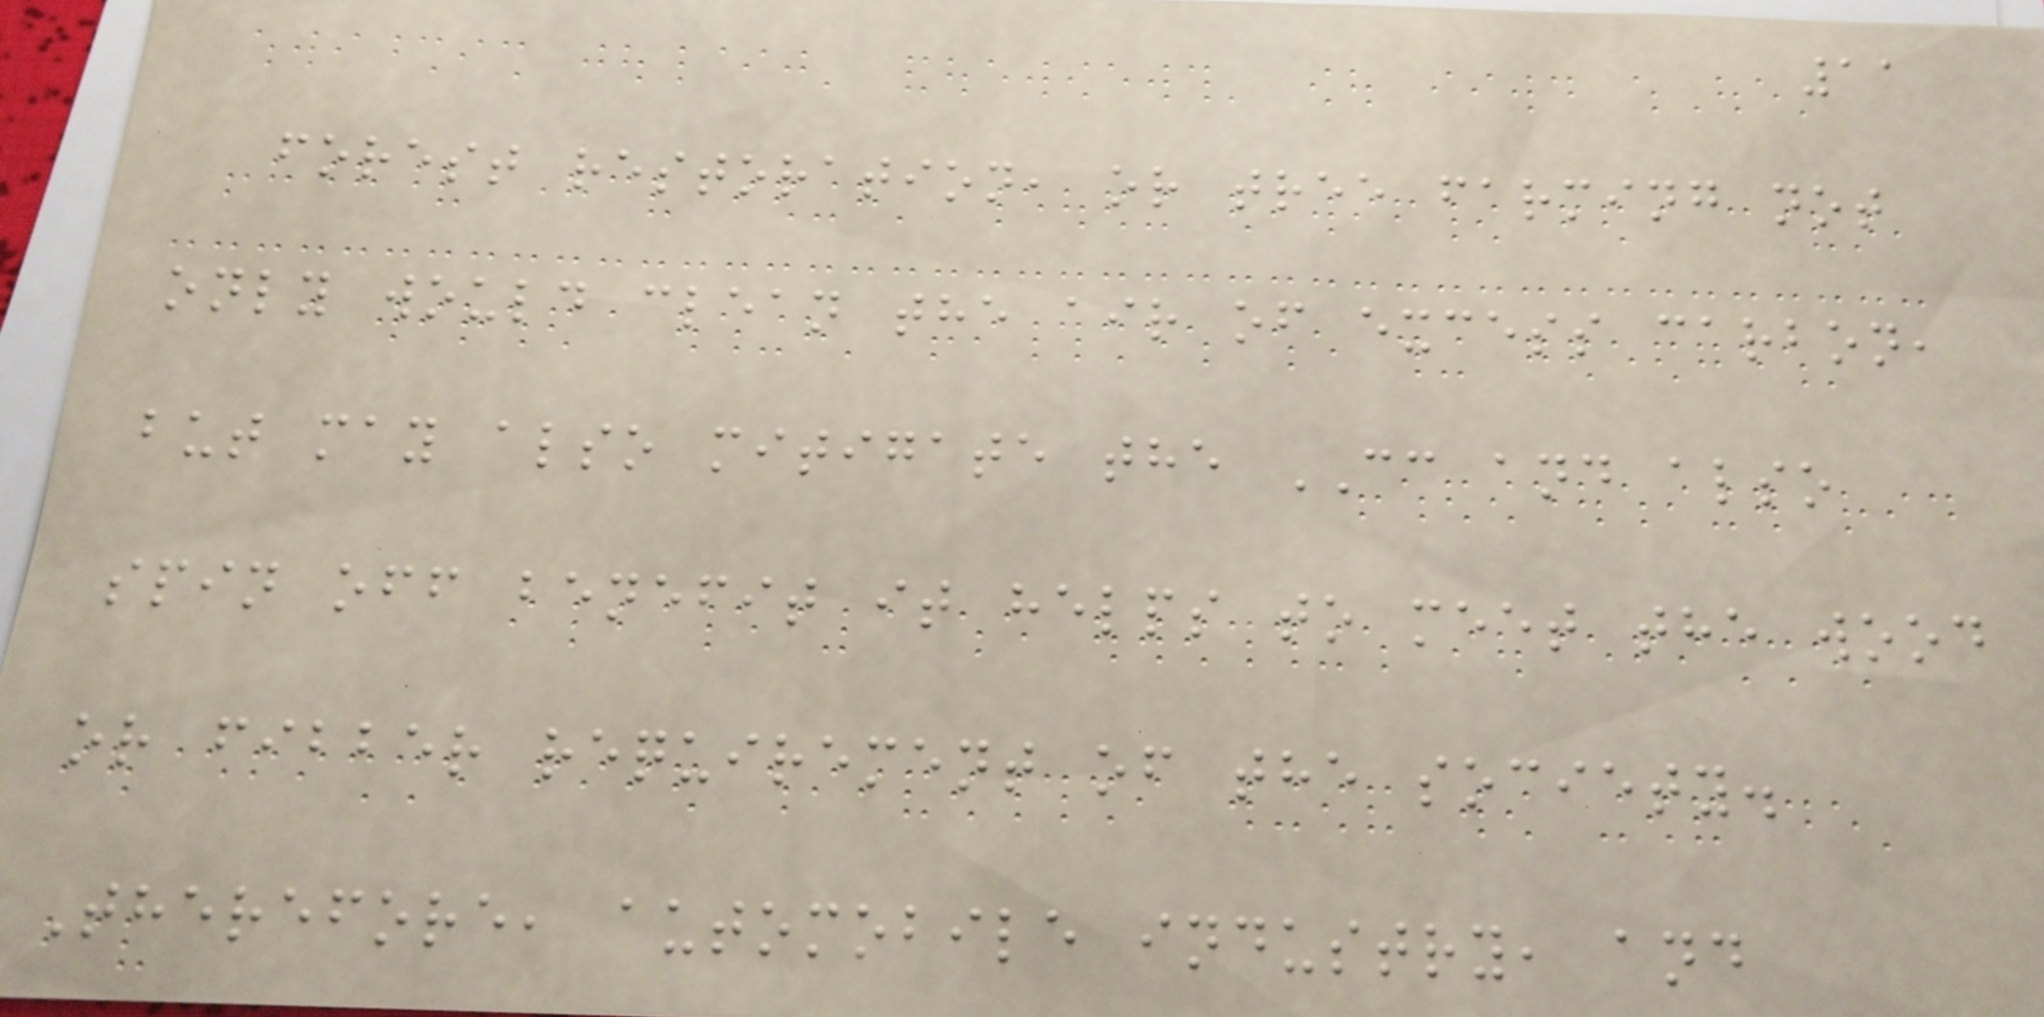11
forest restoration, or tree farming not
only would clean the air of excess carbon,
but may also mitigate the CC and also
spin off benefit it helps to meet the wood
or fibber requirement of the society.
Therefore, automobile industry, and
